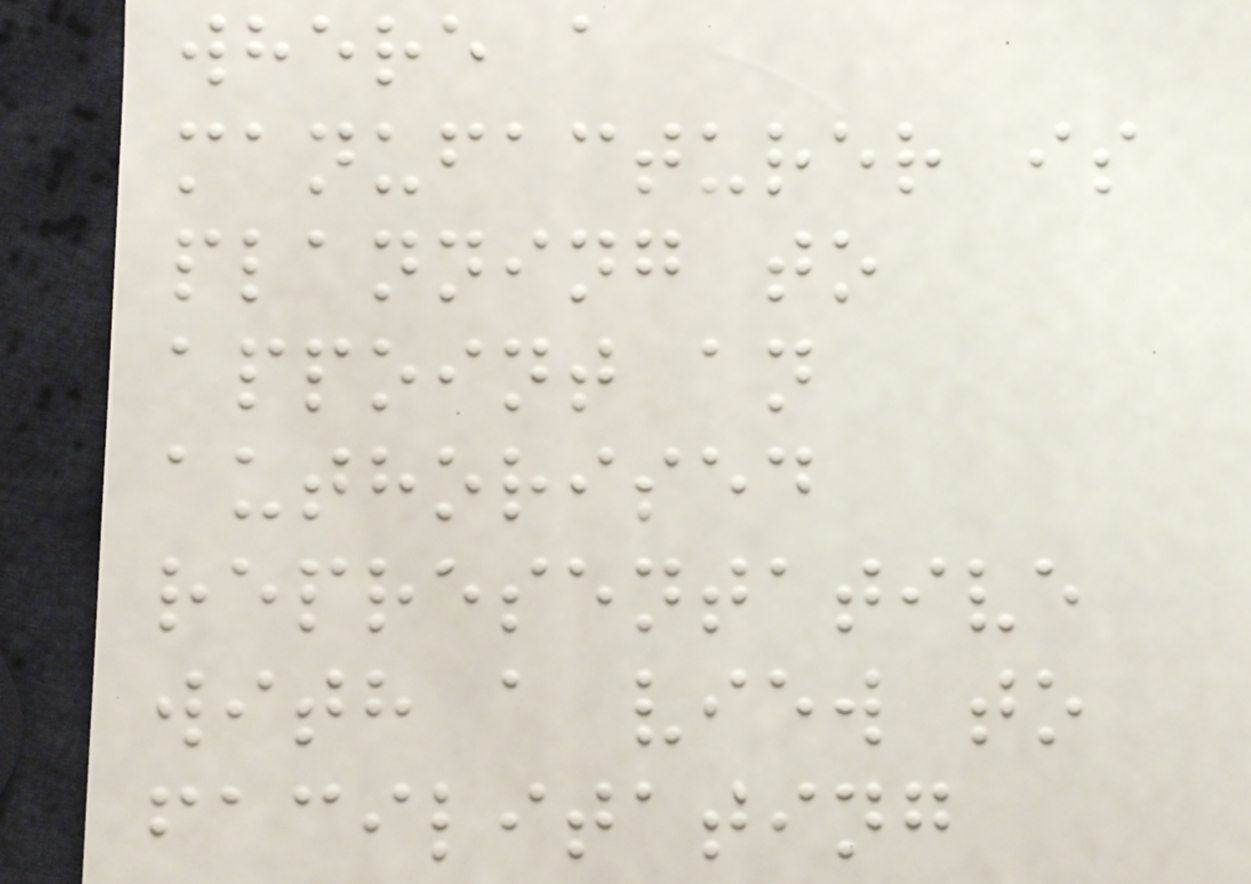where a
manufacturer is
planning to
appoint an
authorised
representative
with a view to
facilitating
